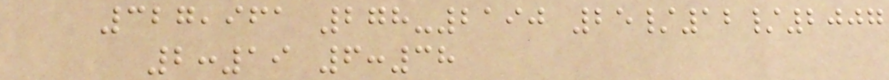327,961 278-2190 25/12/2007
2:19 6:38
